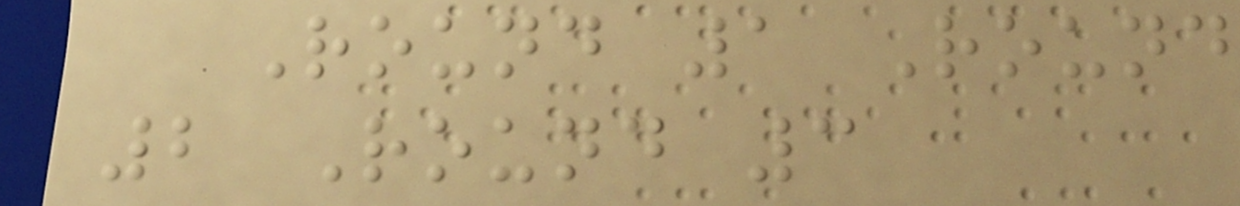Round 1 Round
2 Round 3
